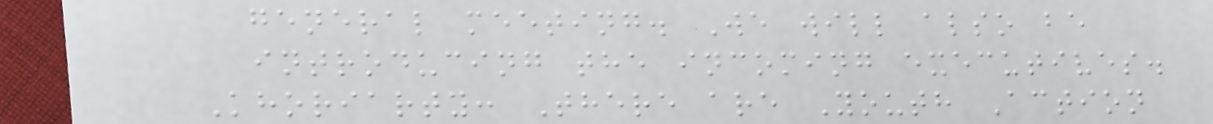general meeting. We will also be
introducing the incoming executives.
Khoriarty: There are Youth Action
